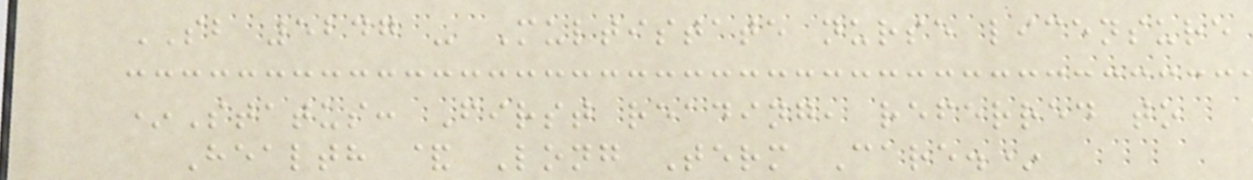SB 5247 - Multistate nurse licensure
*Status: First reading, referred to
Health & Long Term Care.*
